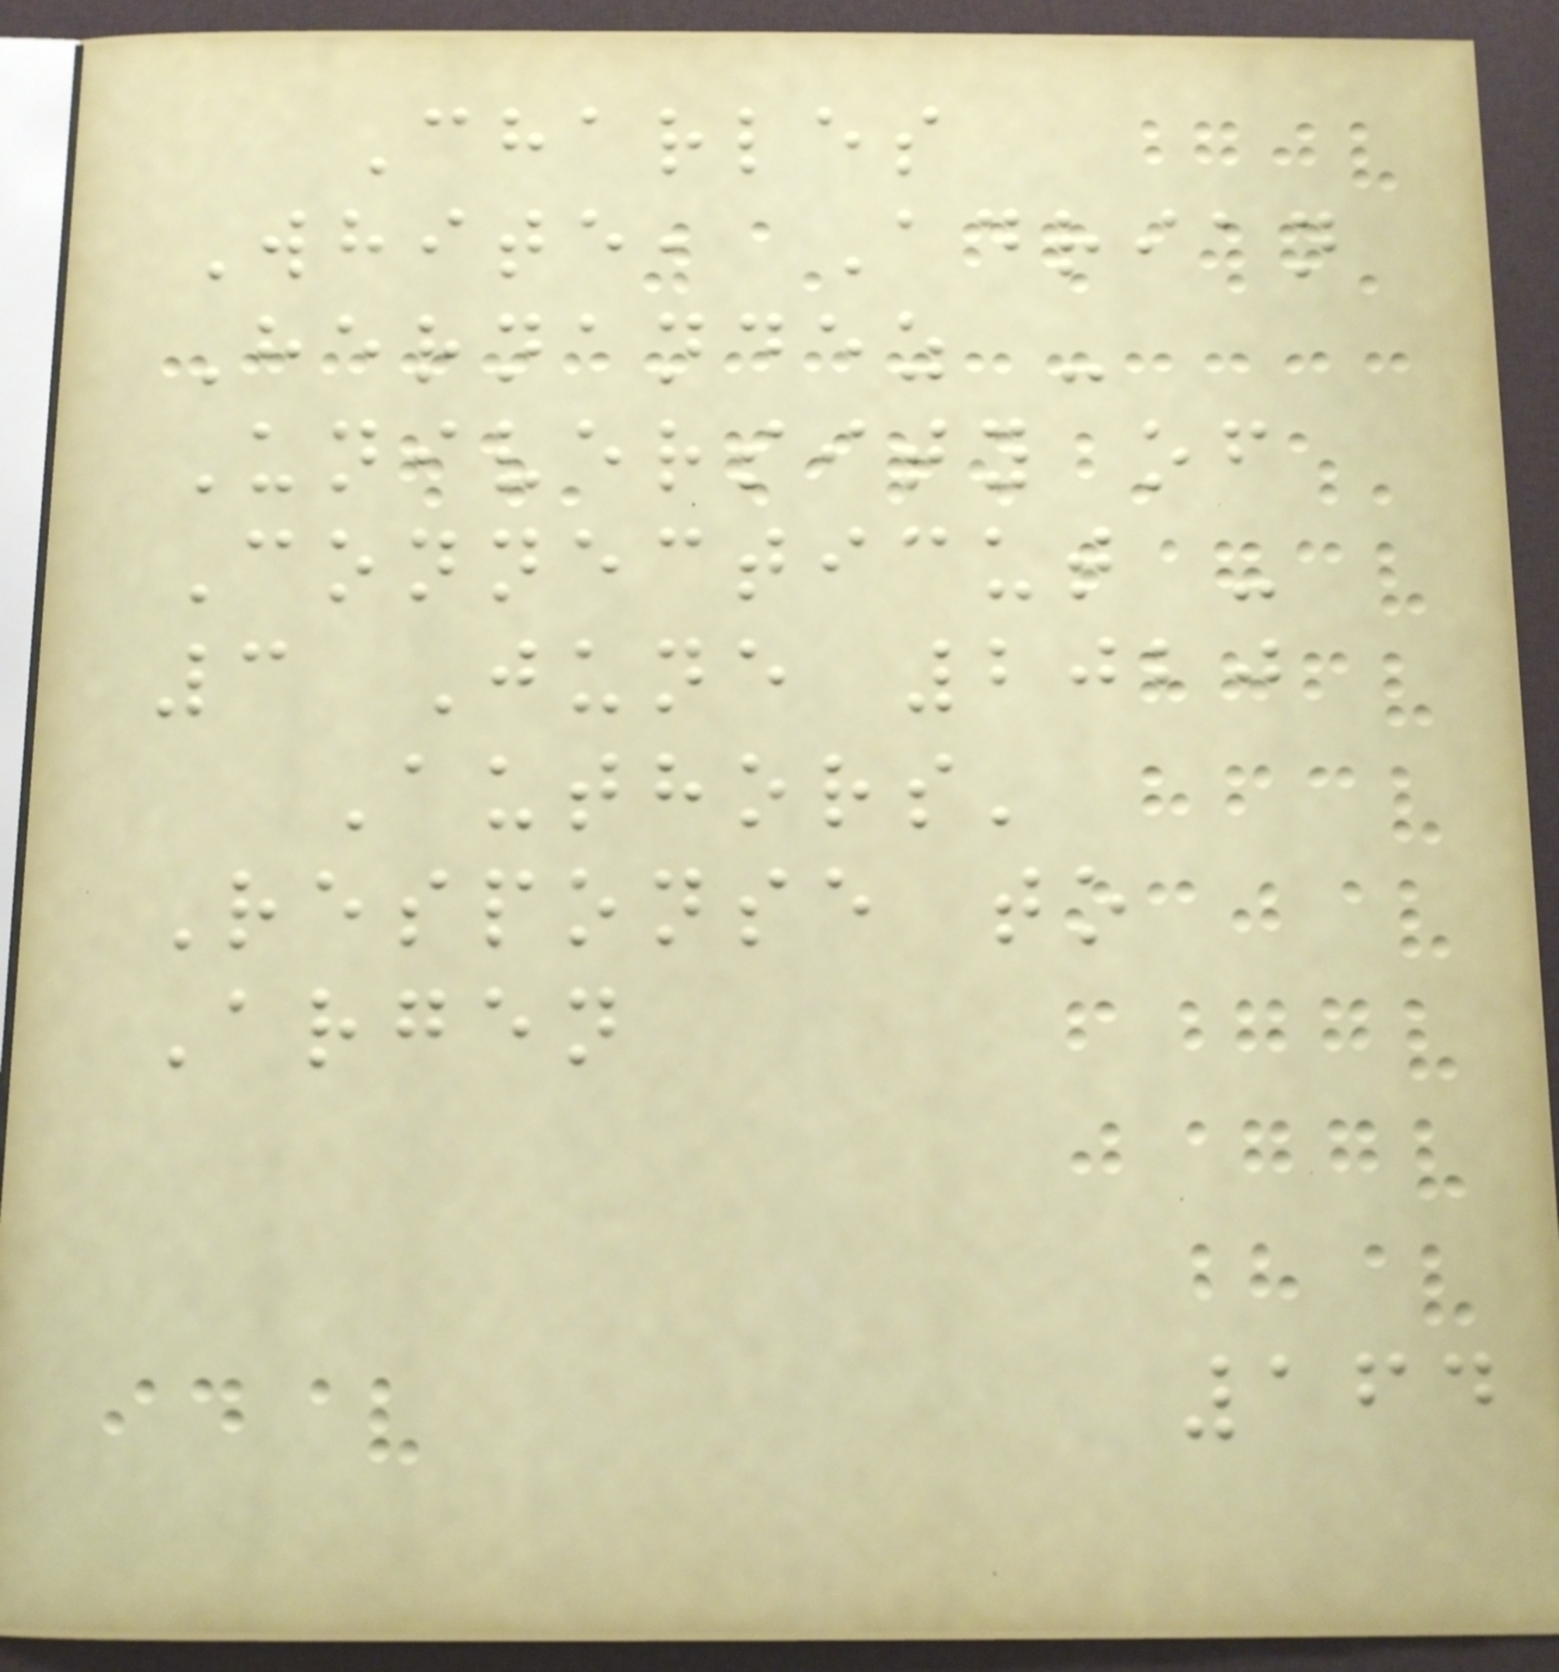Charles
White, Adrian
Hernandez -
University of
Connecticut -
3 June 2020
Authors'
Response to
Argen
164
